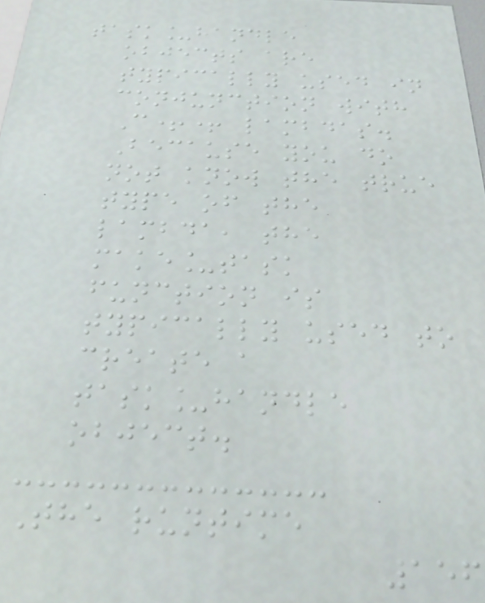task_handle
objects are
typically used in
conjunction with
C++ lambdas.
Because you do
not know the true
type of the
lambda, the
make_task
function is
typically used to
create a
task_handle
object.
The runtime
156
